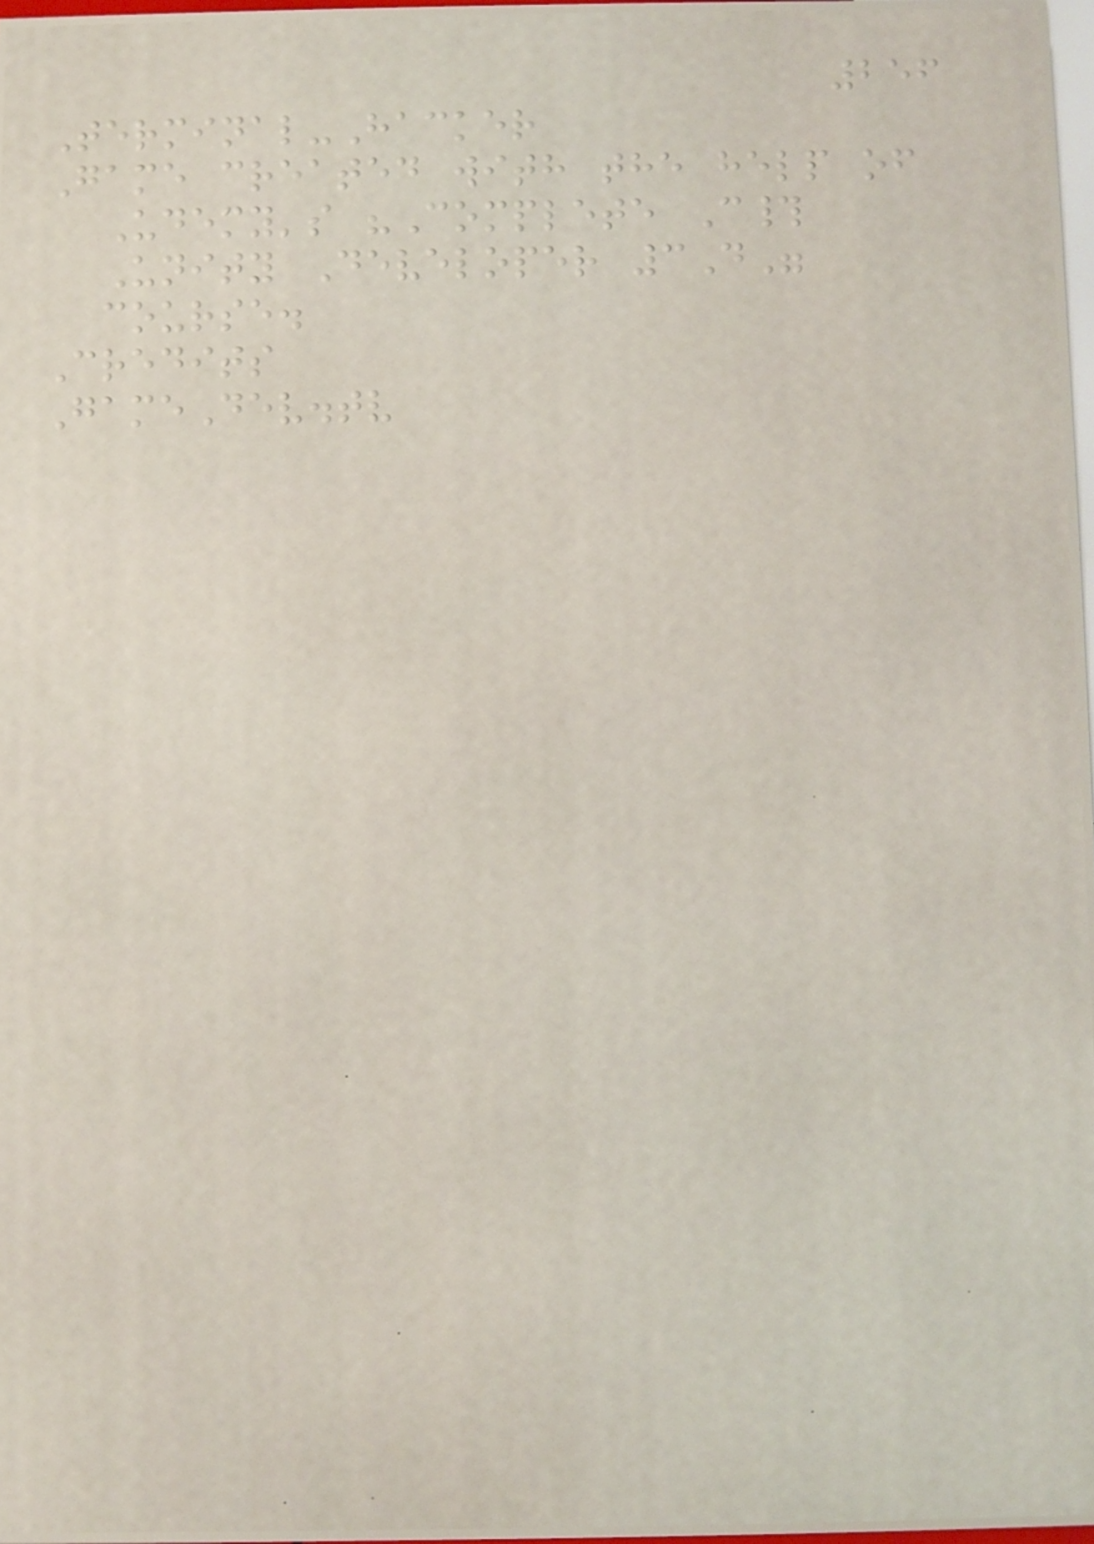256
Terminal-Hacker
Game created with the help of
Udemy's "Complete C#
Unity Developer 3D"
course.
Credits
GameDev.tv
